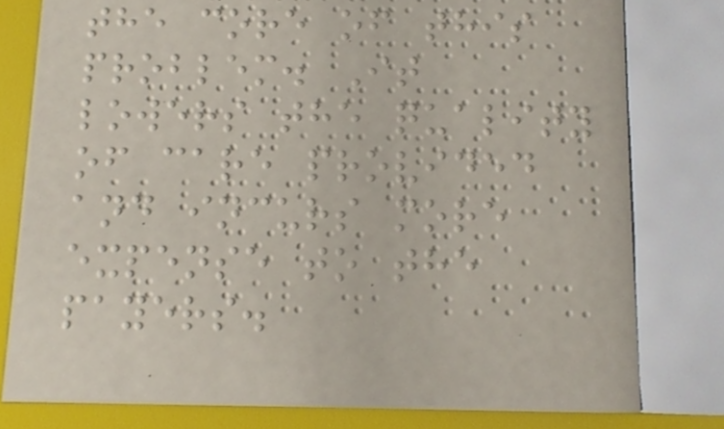the core of this
problem. It
lowers the quality
of care provided
and incurs more
expense to the
payers.
